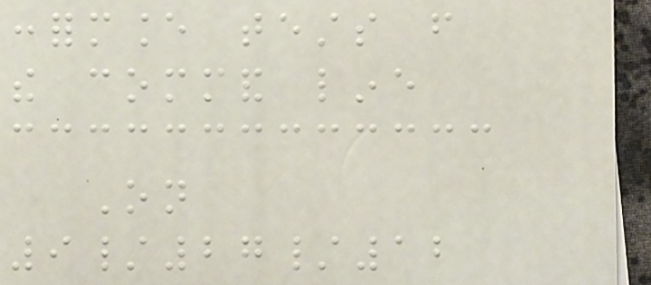conformance tests from
the command line
On
9/27/12
